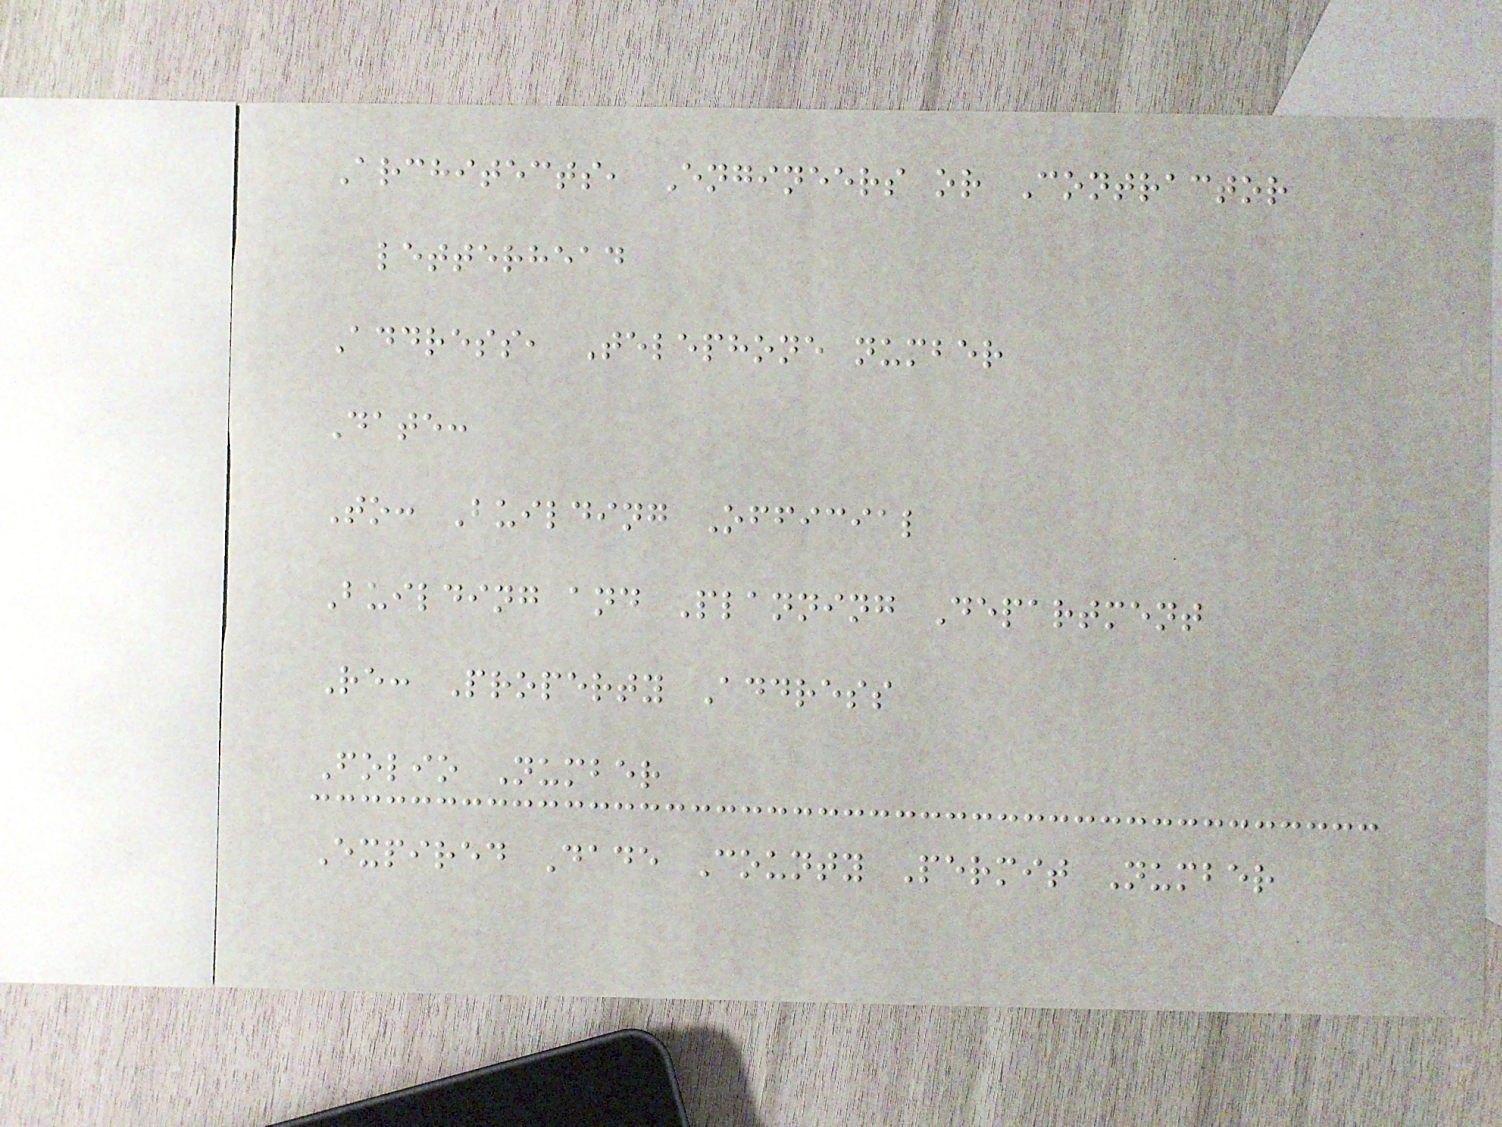Architects, Engineers or Contractor
letterhead
Address, Telephone number
Date:
To: Building Official
Building and Planning Department
Re: Property Address
Folio Number
Expired Dade County Permit Number
